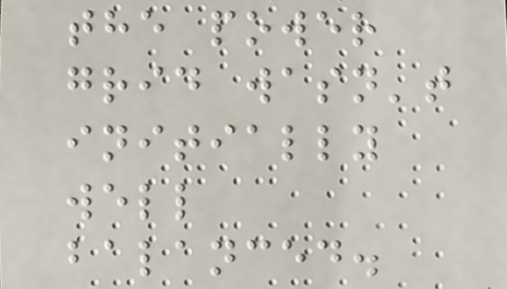the power
grid wasn't
initially
well
balanced.
